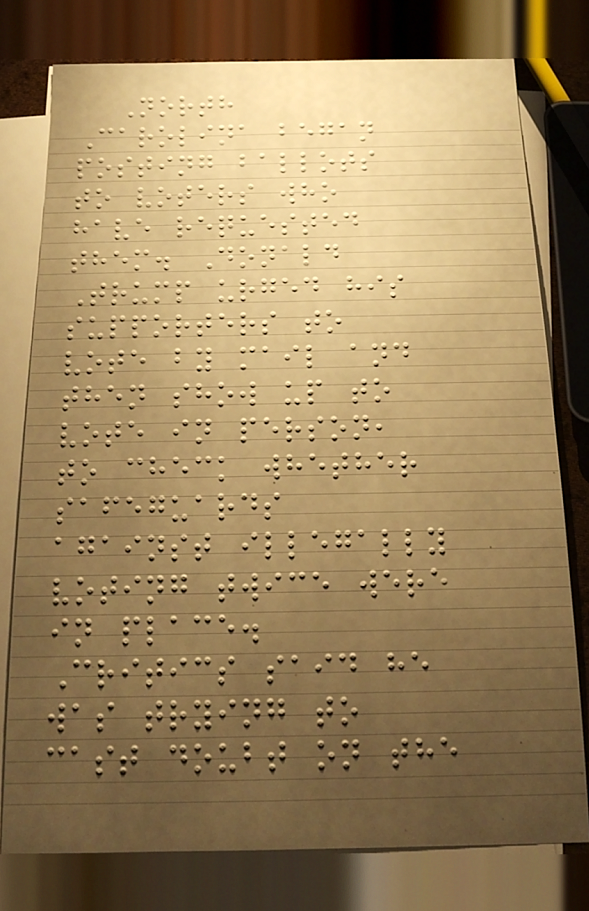North
Carolina began
posting ballots
to voters who
have requested
them. Donald
Trump urged his
supporters to
vote by mail and
then show up to
vote in person,
to check whether
safeguards
against illegally
voting twice were
in place.
Critics said he
was trying to
cast doubt on the
